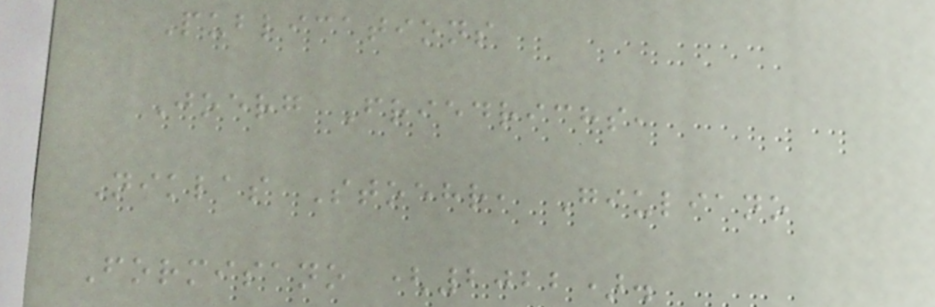Publications
Joerg Friedrichs,
Niklas Stoehr, Giuliano
Formisano (2022).
